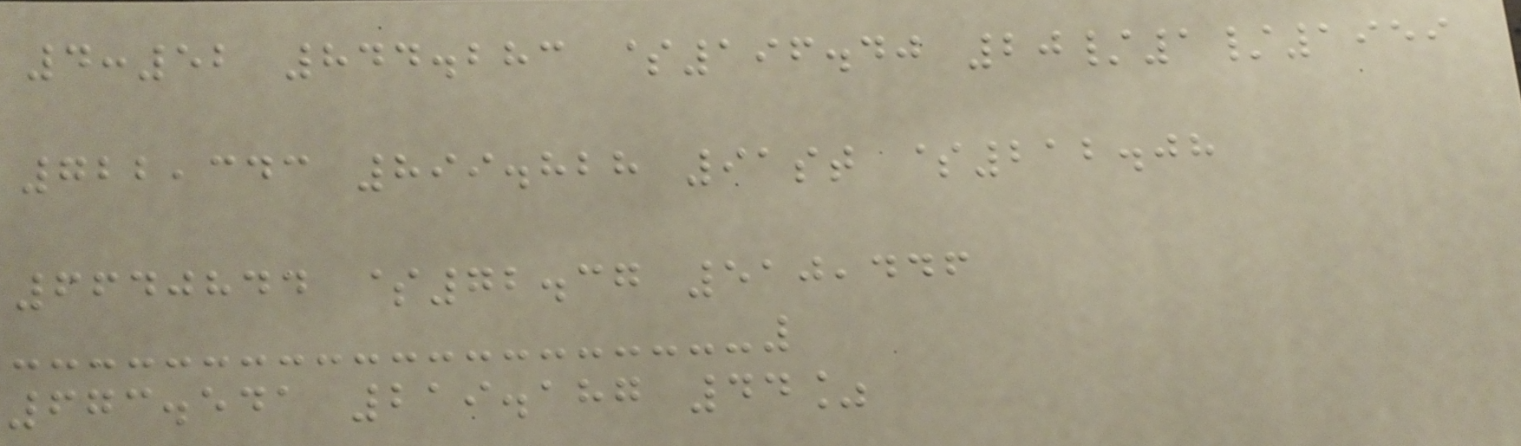4:52 844.283 $196.40 20/1/1959
722,343 899.828 91st $212.08
6640844 $72.37 510,446
673.541 219.187 44%
